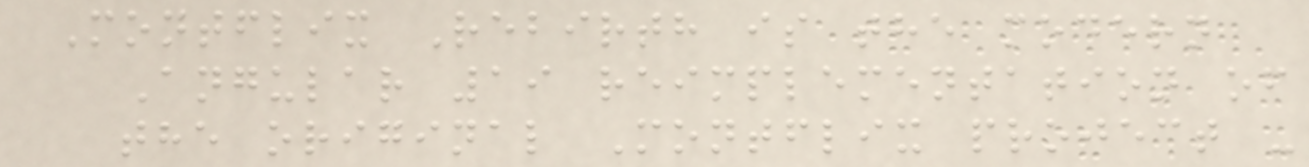Montflix Rebirth is the modern
Angular 19 reimplementation of
the original Montflix project -
